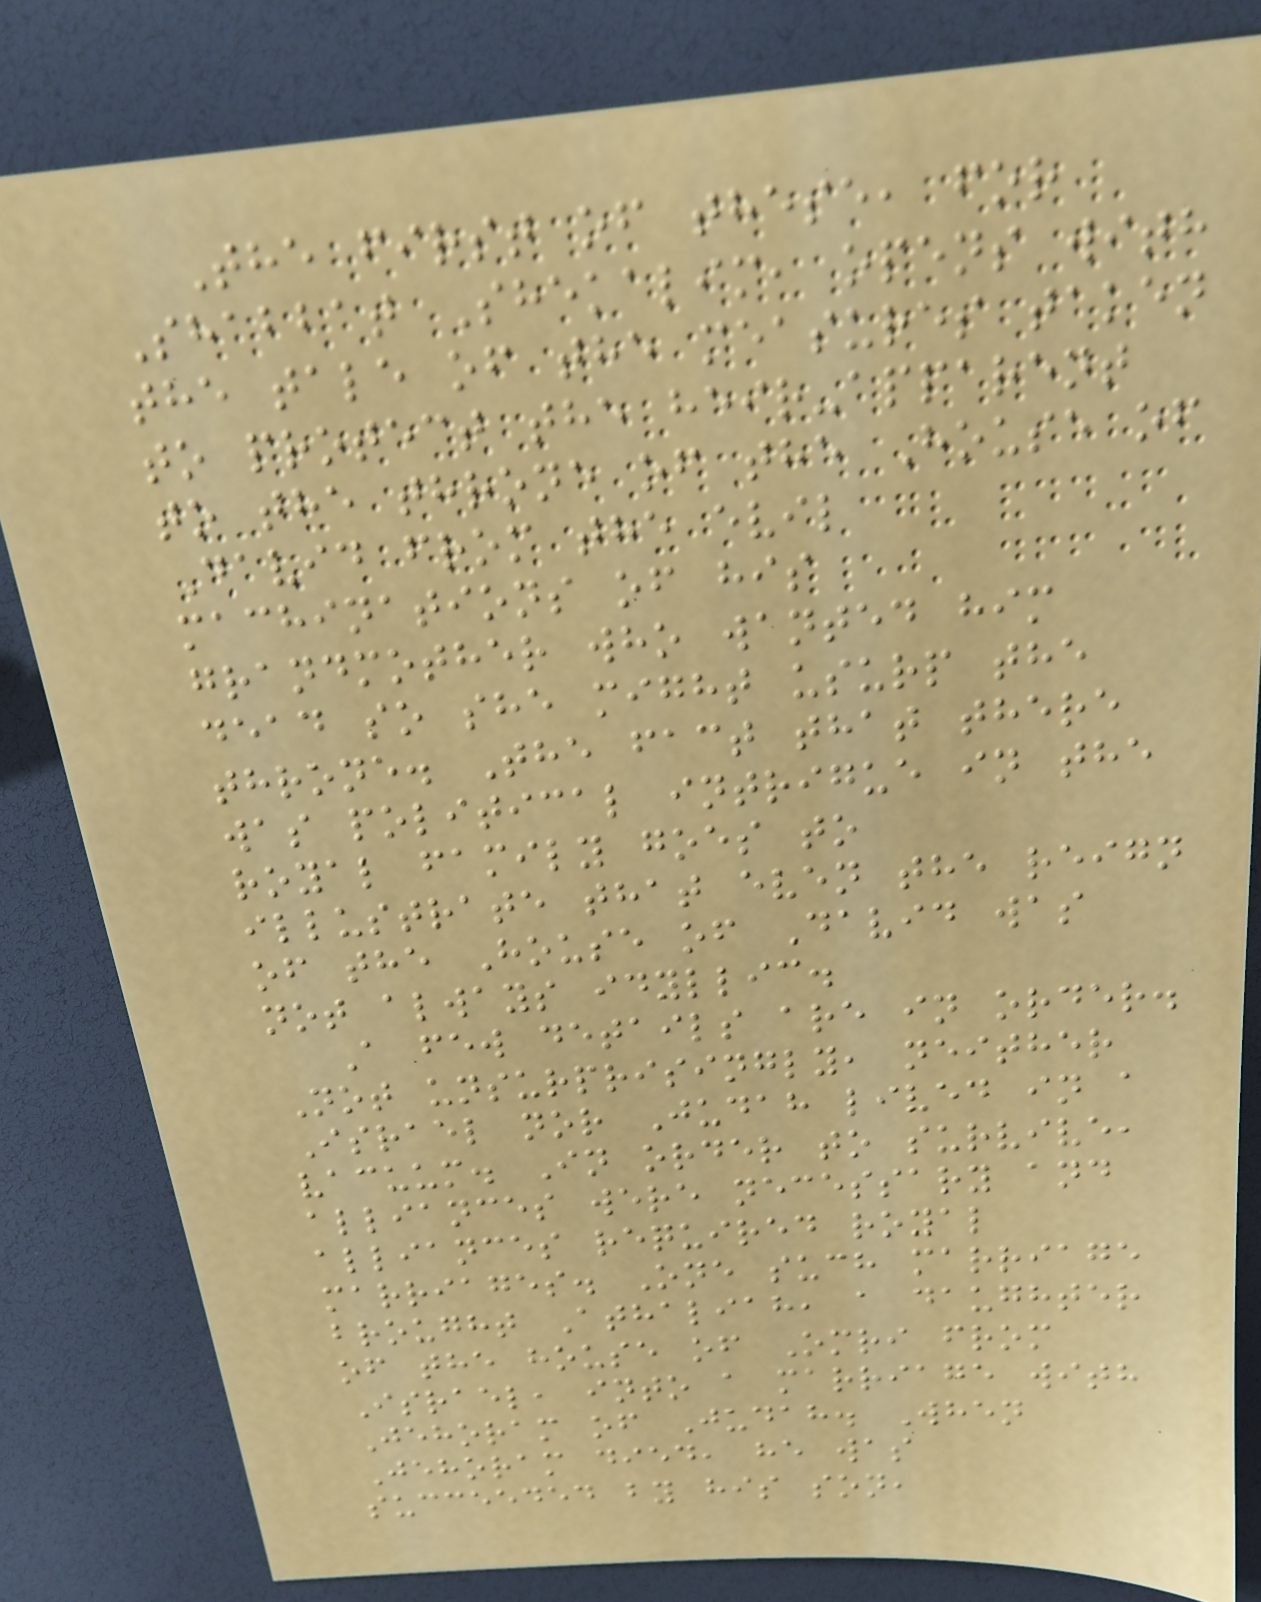The first of these, for
Shabbat Shekalim, opens with
the tale of the measures taken
to protect the heir-apparent
to the throne of the House of
David from the evil
machinations of his
grandmother who wanted him
dead so she might usurp the
throne. The fact that there
was political intrigue in the
royal family goes to
illustrate that even the reign
of the House of David was
not always idyllic.
A few details are in order.
Not unsurprisingly, neither
Israel nor Judah lived in a
vacuum. In order to survive,
alliances were necessary and
alliances required royal
marriages. One such marriage
brought Athaliah, a daughter
of the house of Omri from
Israel, into a marriage with
Jehoram of Judah. When
Jehoram died, he was
succeeded by his son,
